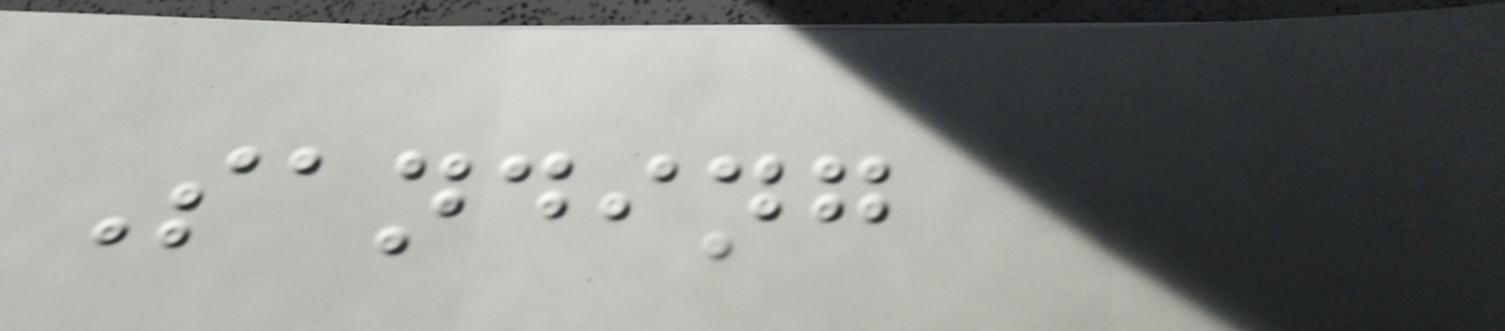Sanding
